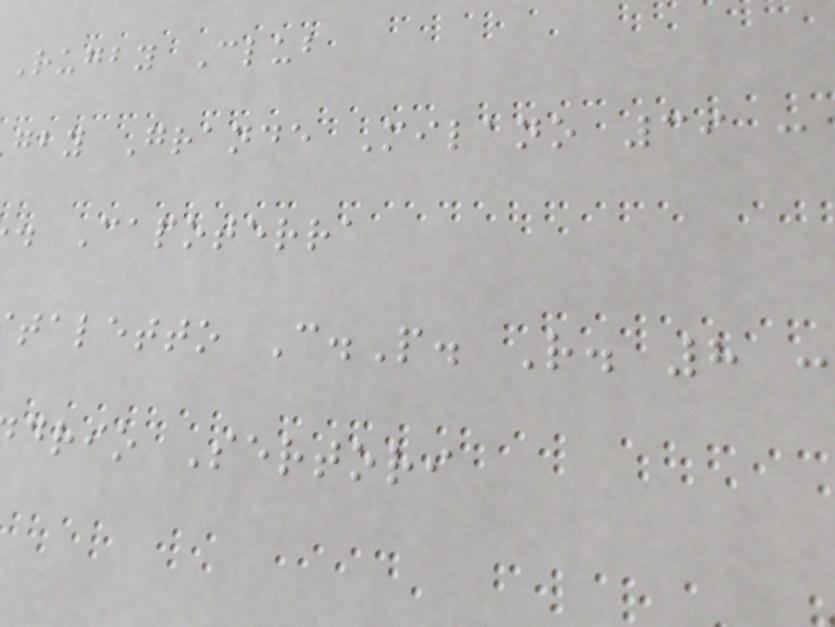Rugby Club
gby Grande Milano 39 :
. Capoterra
taletto C.P. R. 8 :
drio Sertori
